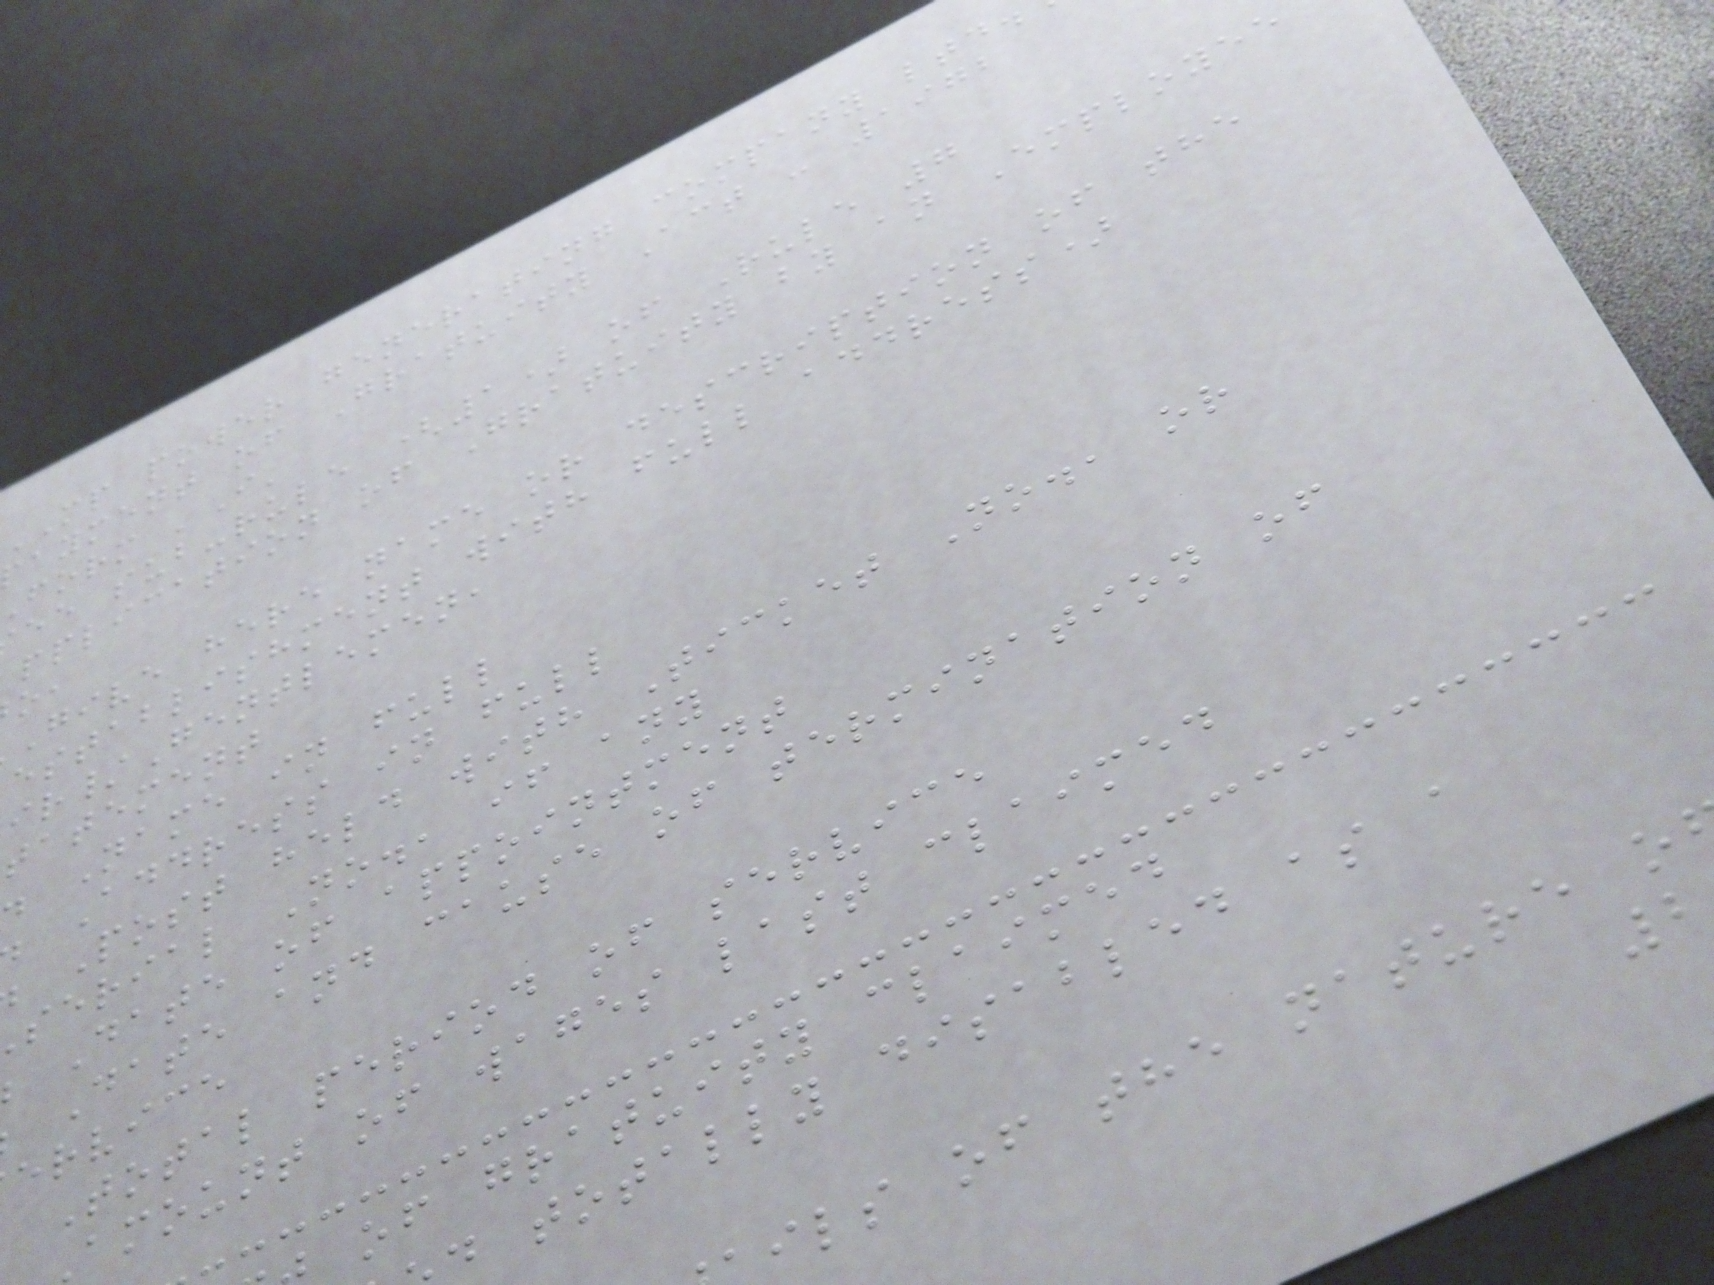MP power generating company
ayment of Gratuity Act - 1972
form 'I'
ee sub-rule (1) of Rule 7
pplication of Gratuity by an Employee
Give here name or description of the
establishment with full address)
ir/Gentlemen,
tatement
. Name in full
Address in full
Post held with Ticket No., or
serial No., if any
Date of appointment
Date and cause of termination of
ervice
Total period of service
amount of wages last claimed
of gratuity claimed
totally disabled as a
ils of the nature o
